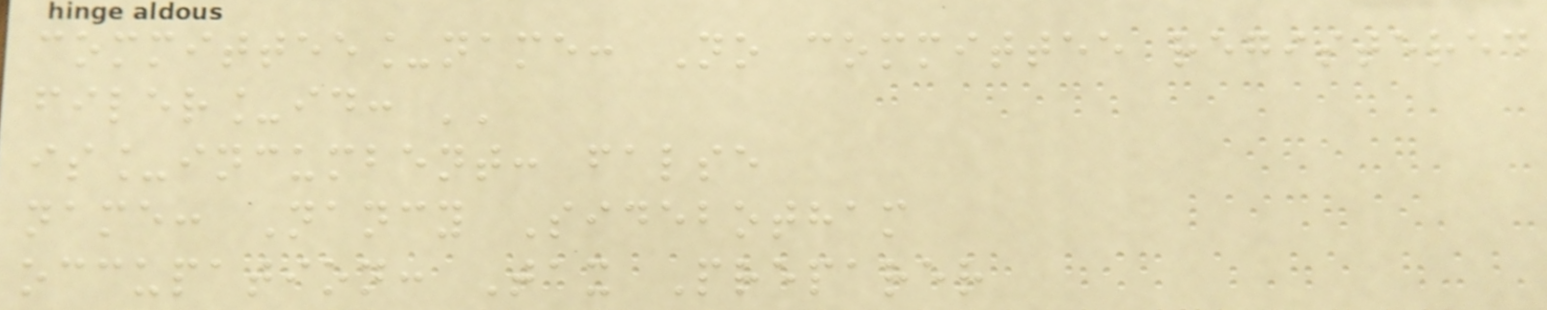committee_name: No committee registered
filer_id: ''
is_incumbent: false
name: Nancy Sidebotham
occupation: Tax Preparer
